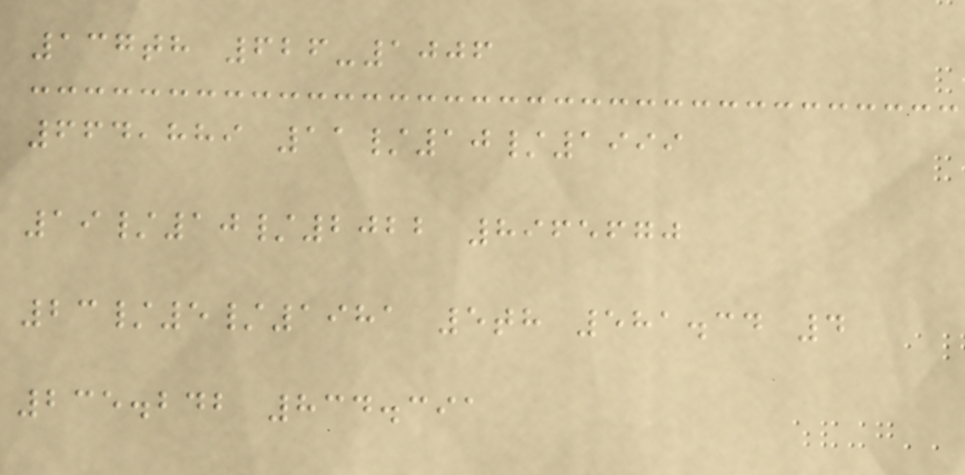137th 626-1006
664,889 11/10/1999
19/10/2022 8965670
23/5/1981 5th 581.34 4
235.242 834.391
